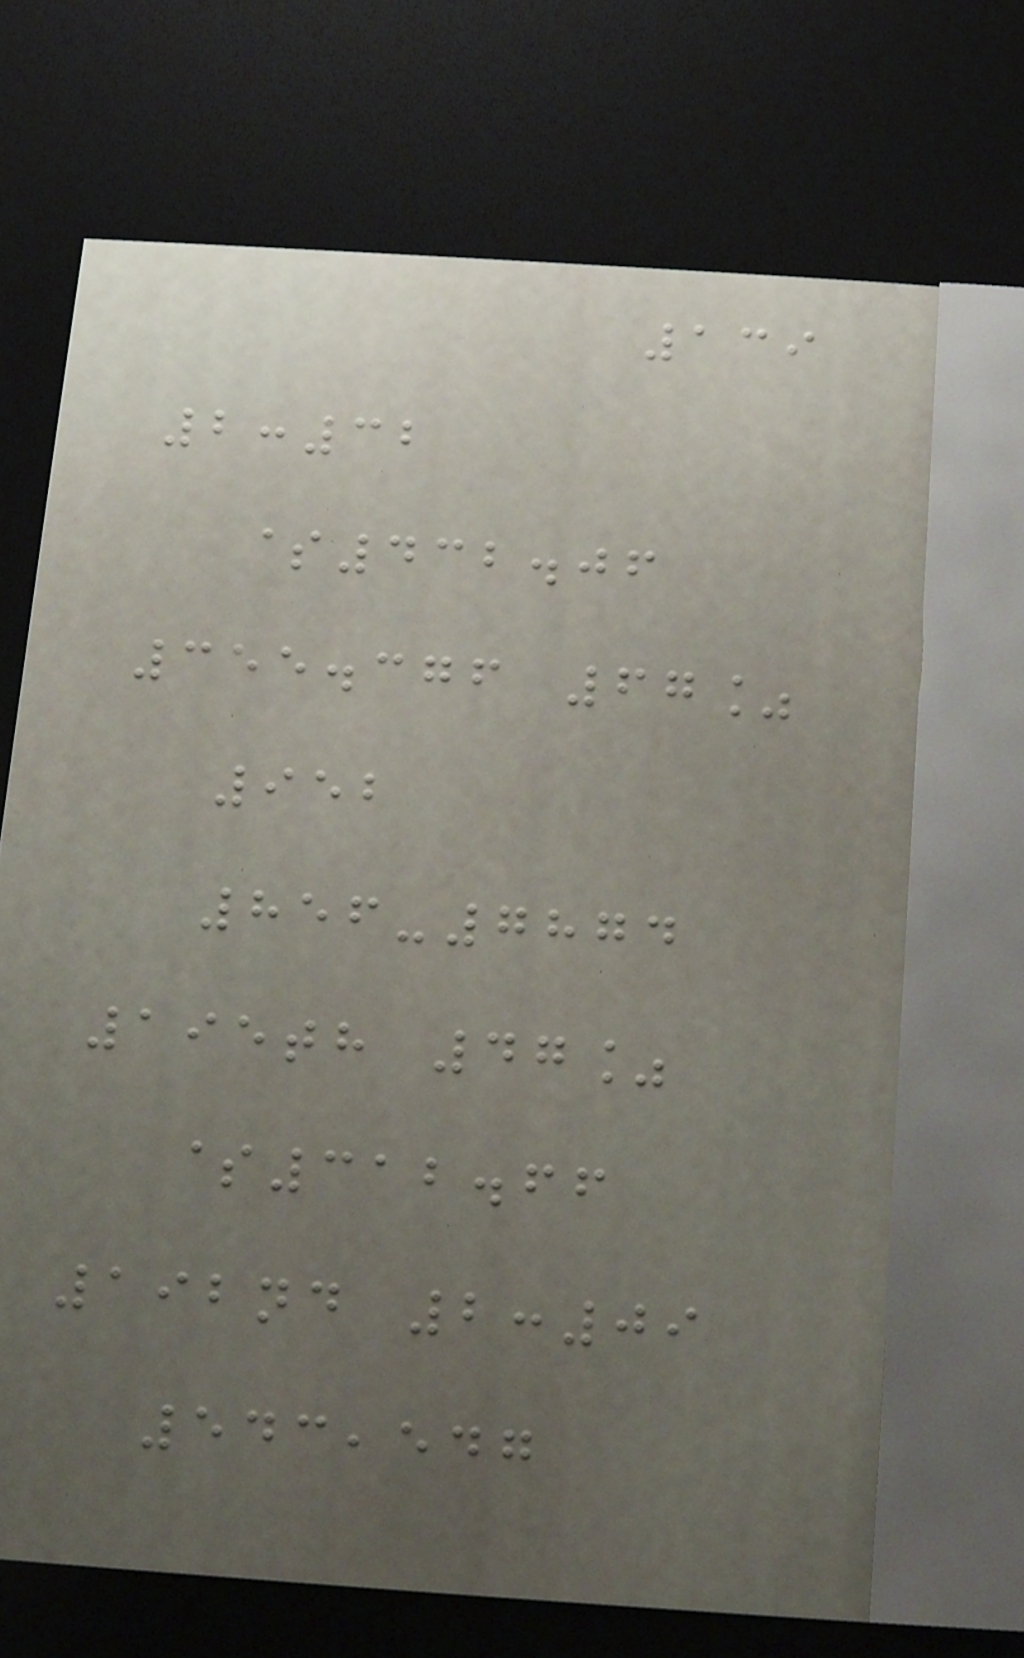139
2:32
$432.06
355.376 67%
952
856-7874
195th 47%
$312.66
192nd 2:09
543,547
